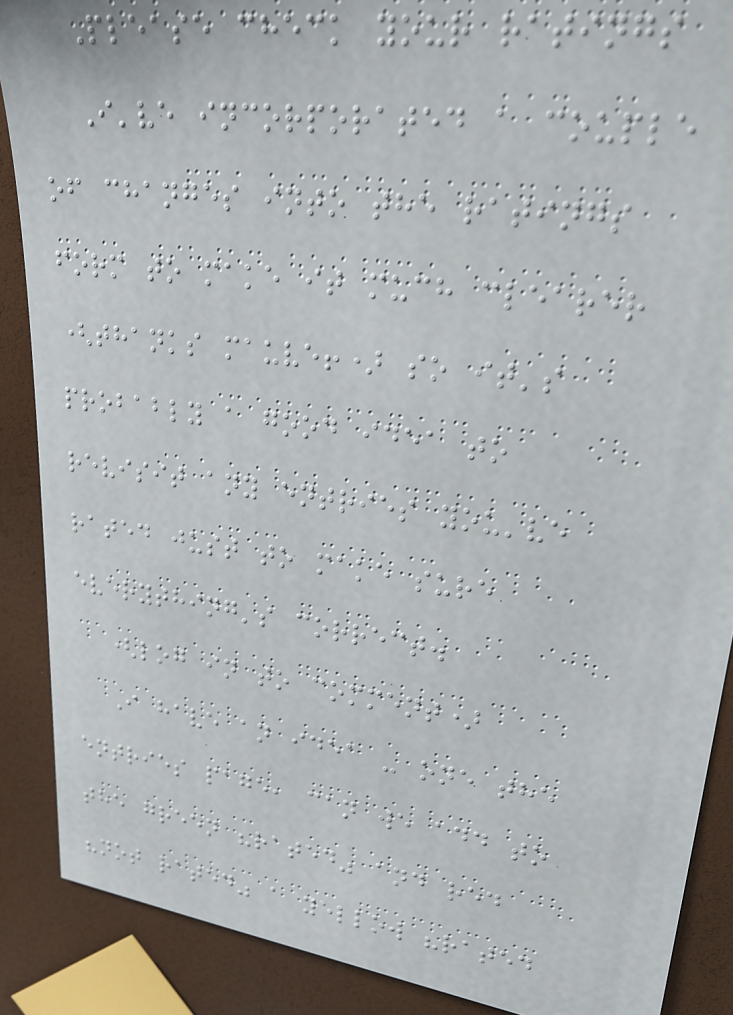Please check your ratings
I've incorporated a couple
of changes into the ratings
form to make it much clearer
(thanks mauve!) so it's
probably a good idea to
revisit any entries you've
rated just to make sure
everything's correct.
(log in to comment)
I have an idea - one the
entries page, can we add to
the green "rated" and red
"not rated" a yellow "rated
